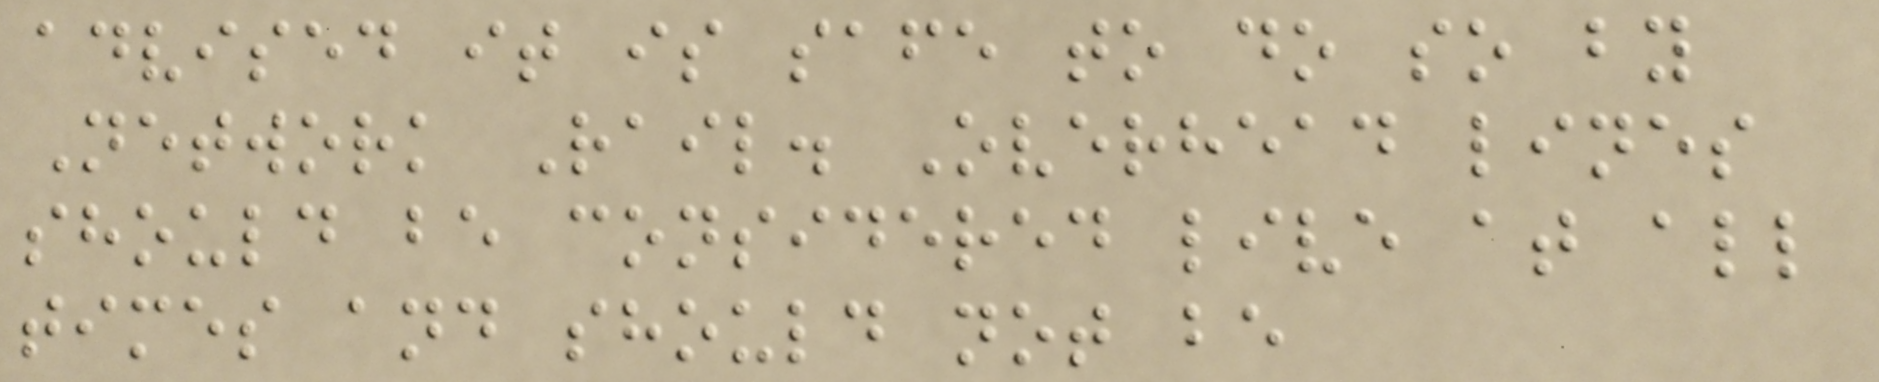advised it is safe to do so by
Network Rail. Overhead lines
should be considered live at all
times and should not be
